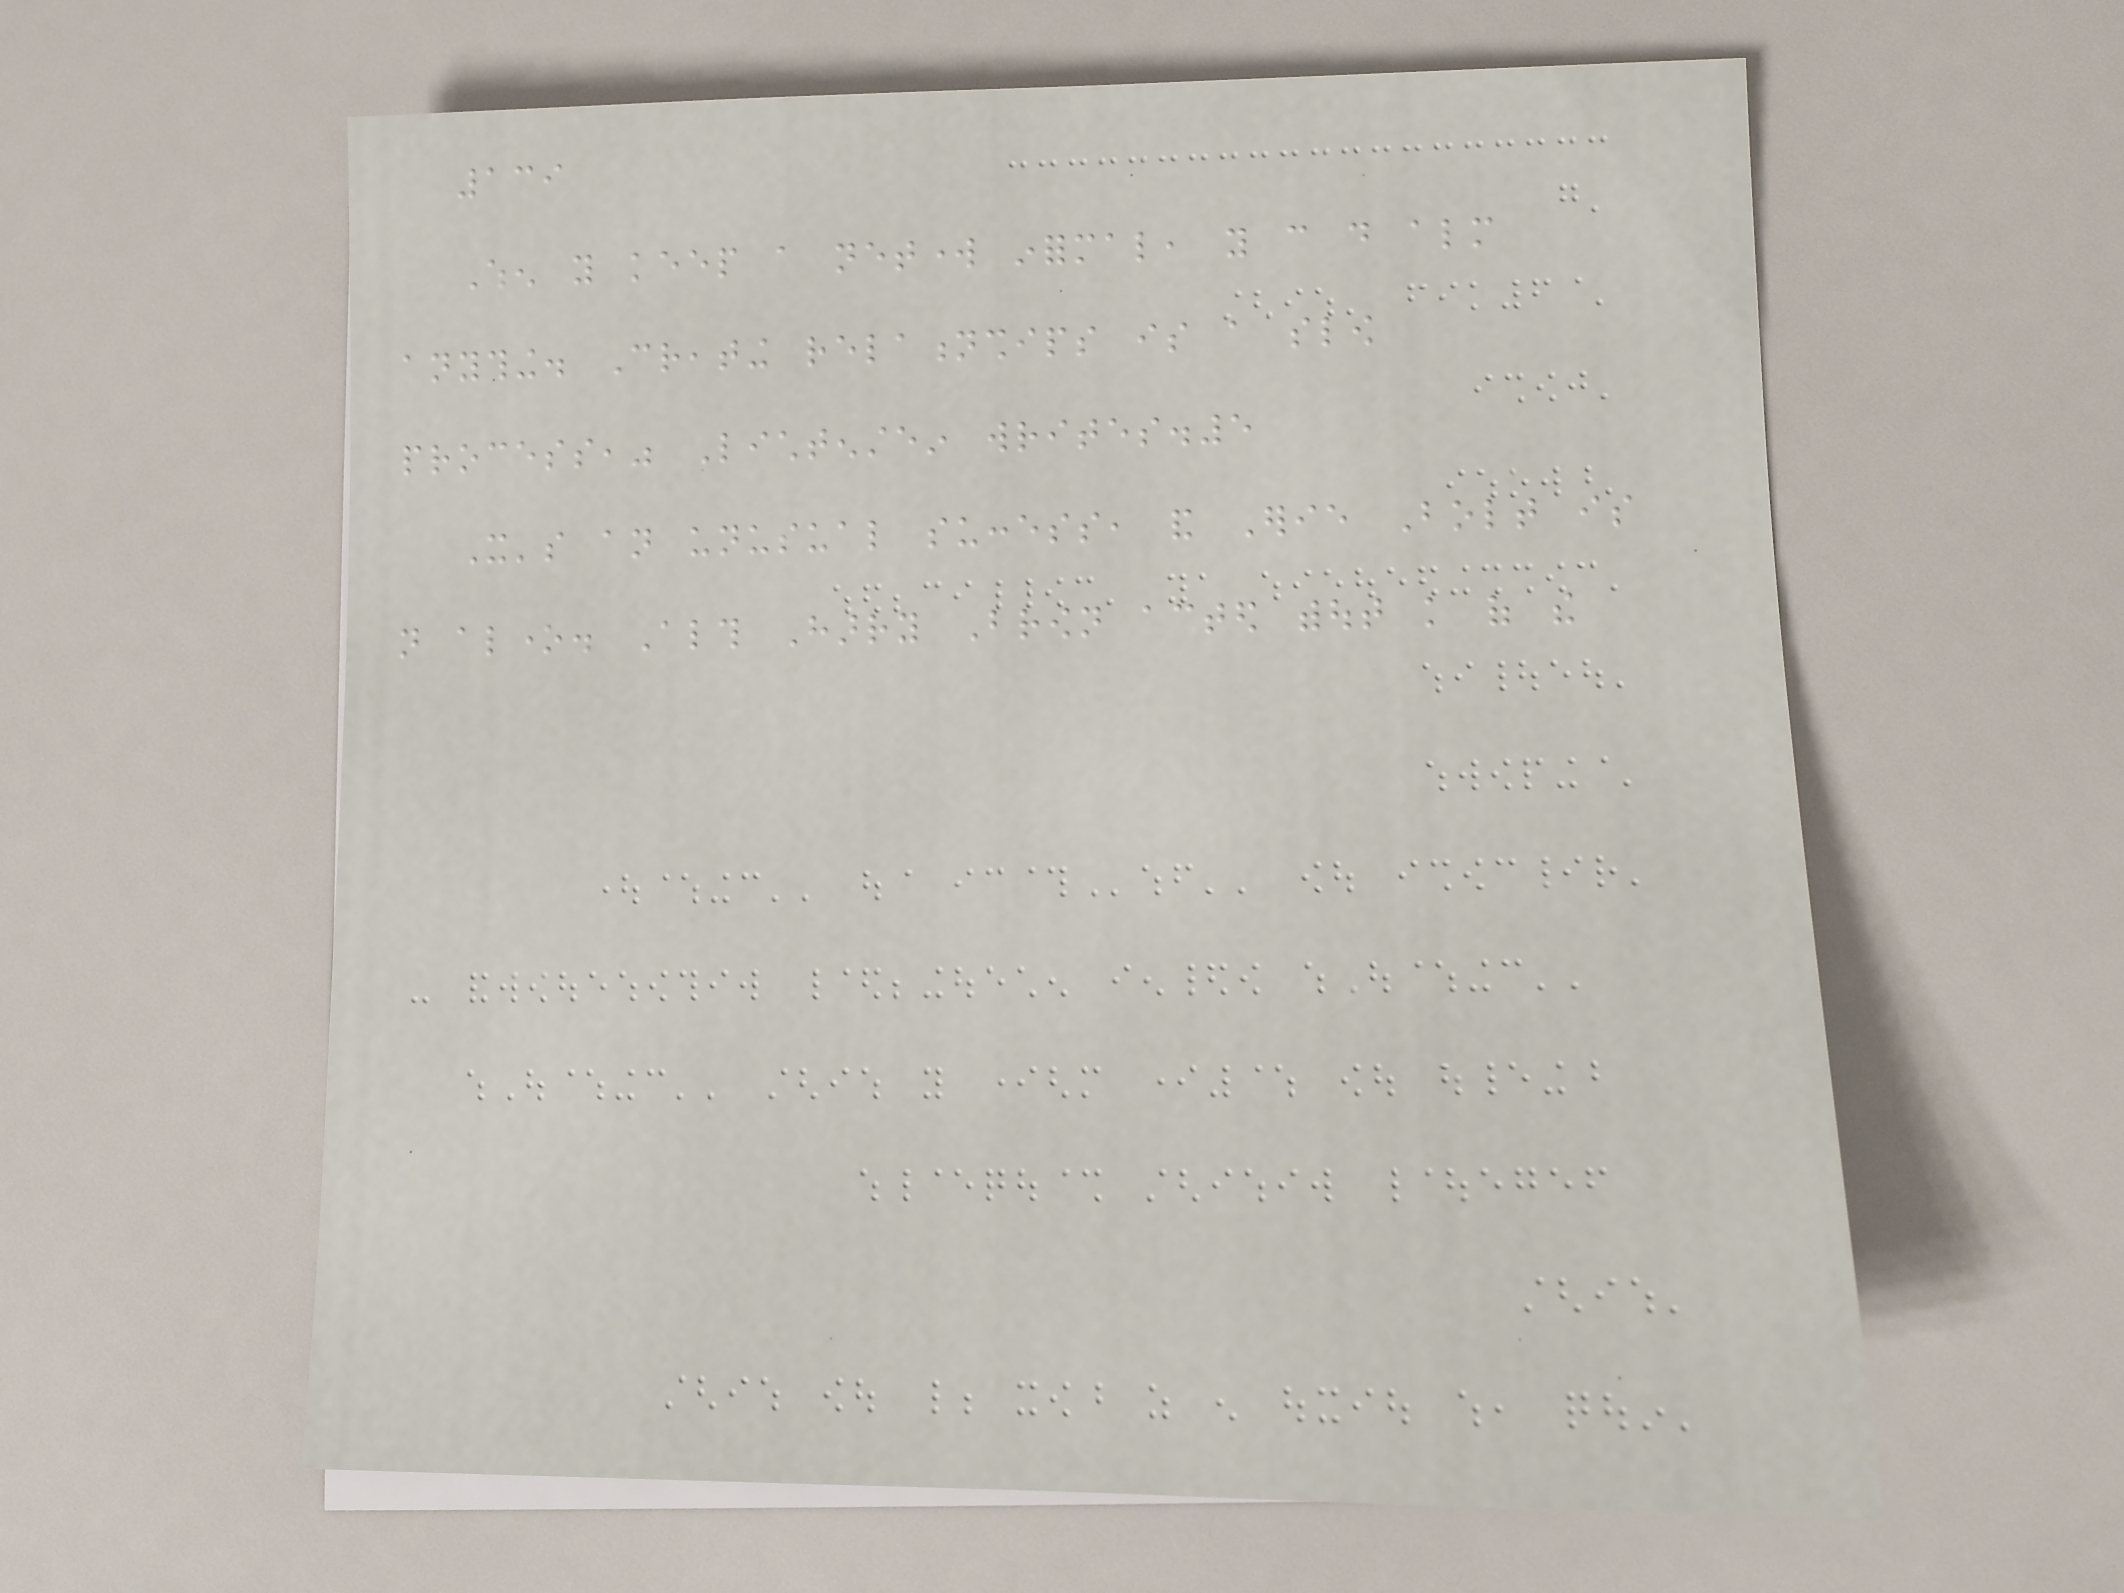139
When you keep a network informal, you can do almost
anything. Creating relationships is a slow
process," Lichtenstein writes.5
It's an unusual success, and Erie Bolt is
not alone. Although Harry Brown acted without knowledge of the
